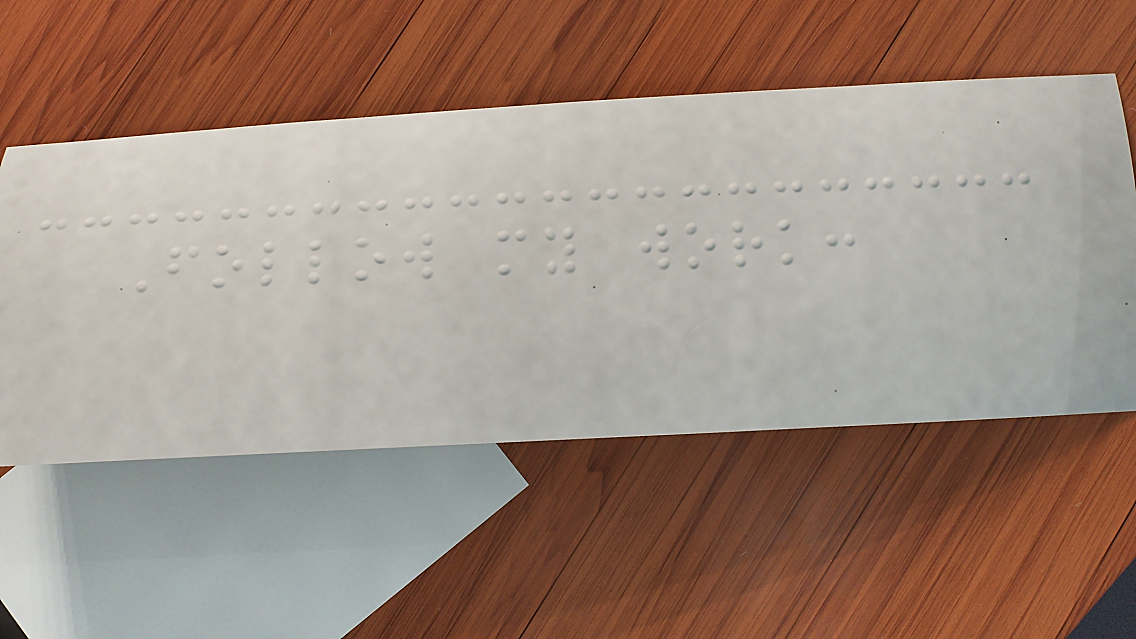Follow my work:
